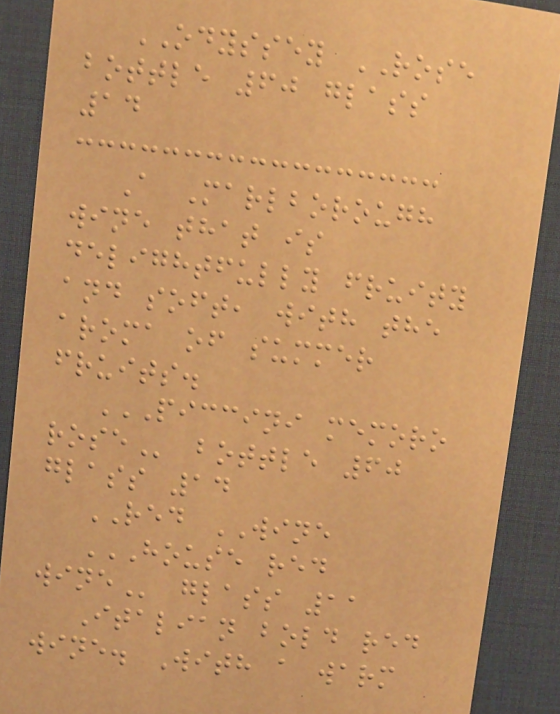ODYSSEY ROSE
bottle 60 glass
14
A Marlborough
wine that is
delightfully fruity
and soft, with the
aroma of summer
fruits.
PICCINI MEMORO
ROSE bottle 60
glass 14
RED WINE
HOUSE RED
WINE glass 11
Italian bold red
wine. With a warm
